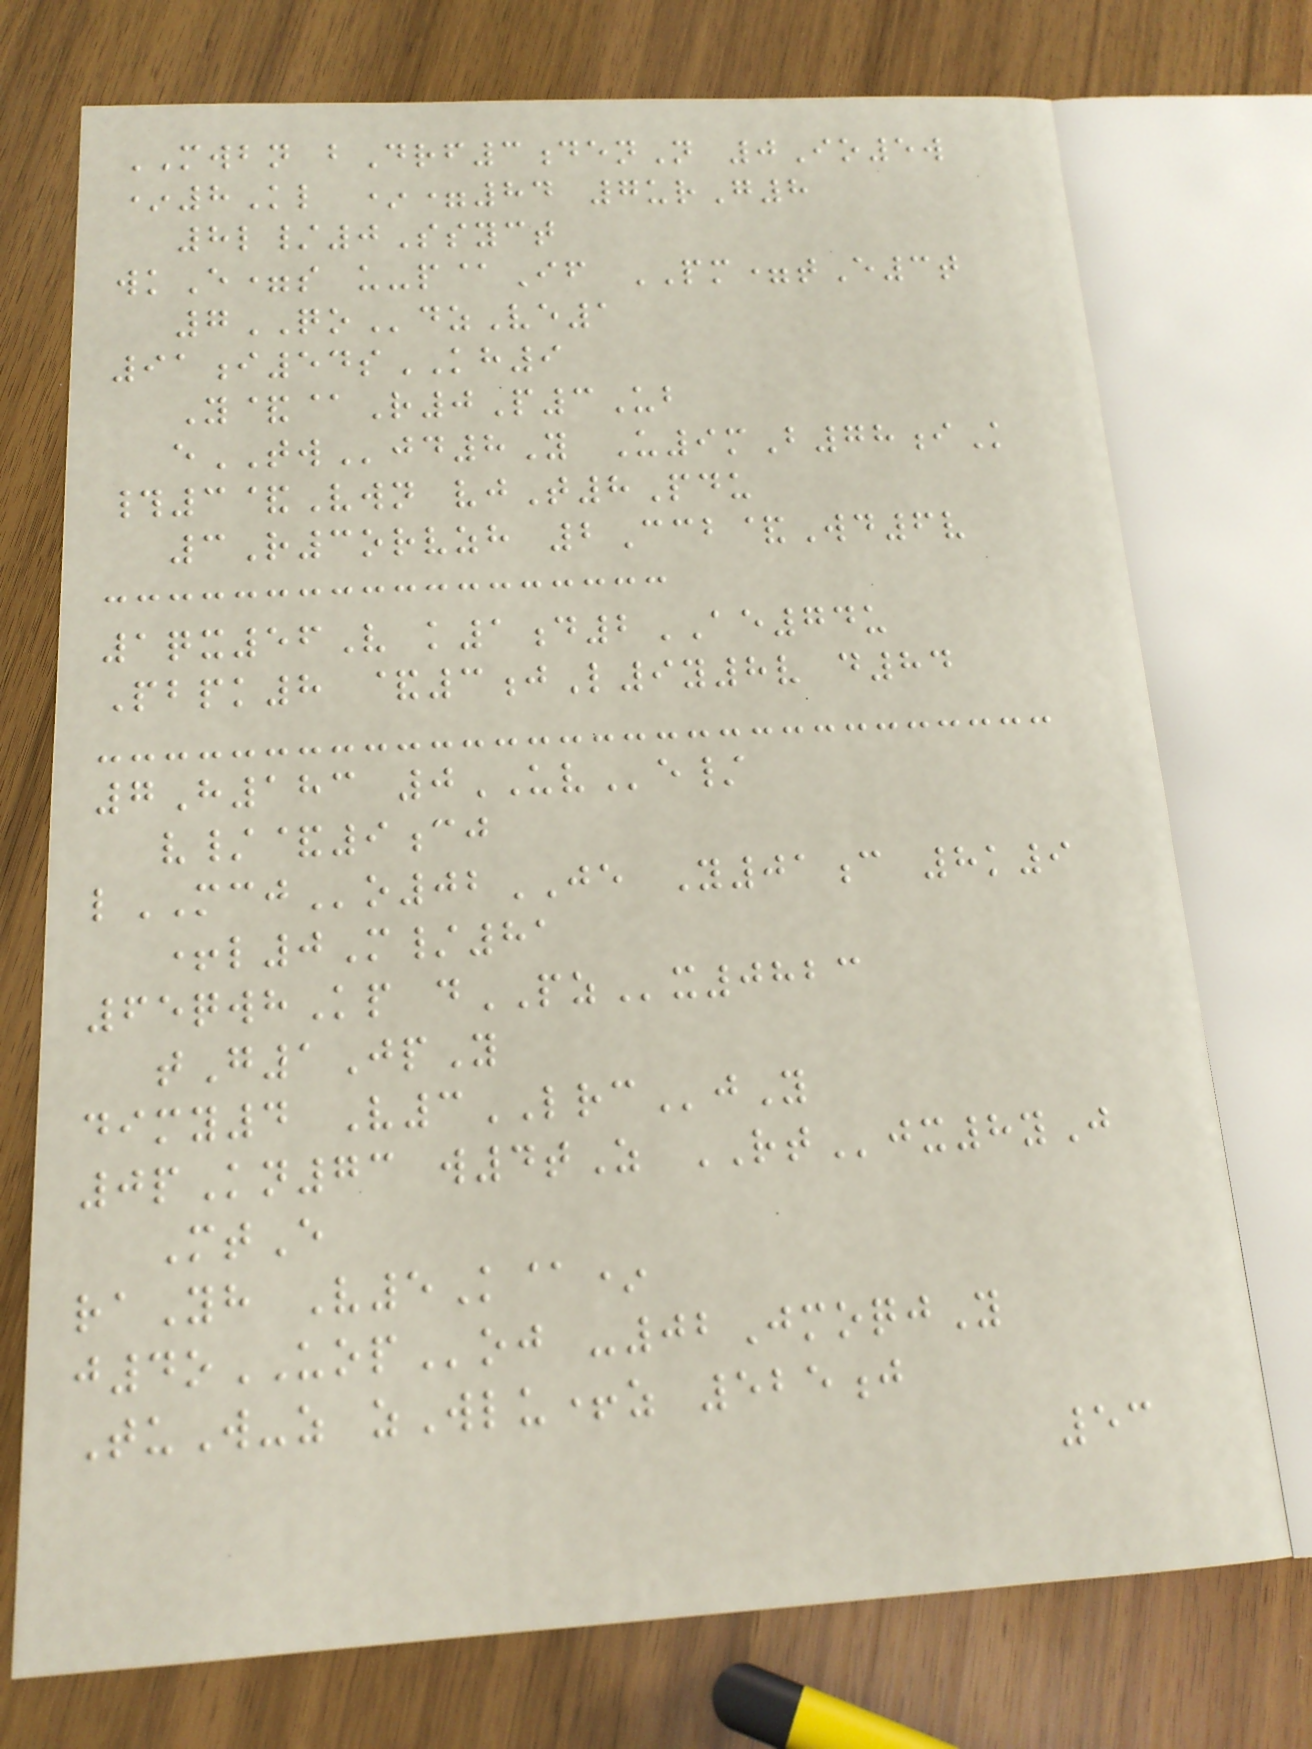MWBN bDrf3denN 0Io5w
*8Kl *=84 7urG8
8l/0Ssyct
wkE=s u-p@If PM=tE3t
7QOdzVe1
91i54sKH9
Y&@R0P3Ub
eTWjd8Y U9mB78iK
#3&Vwn vjT8Pdu
3R3orvzh 2Ccb&Wd6v
1qx56V k1d2AE74u
Pbpk8 &3jL9y8v d84
7H183 0UVe/
v/&9cj
lMCJo02JE Y01c 8k9
+l0M/81
65qwhKp dPZx0823
tG1JpY
dimy4 V3LRCjY
0pKn73 w4tZ RTjx8yJ
MtE
raYh V5K@*
j4oUOPoj -02JmoqjY
TuW-z zWlu+z 525j
53
